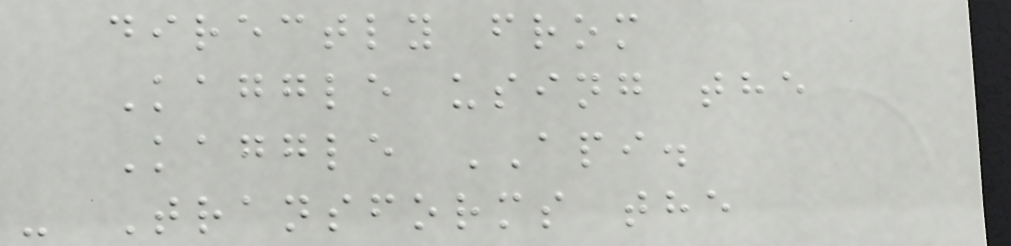directly from
Kaggle using the
Kaggle API.
- Transforms the
